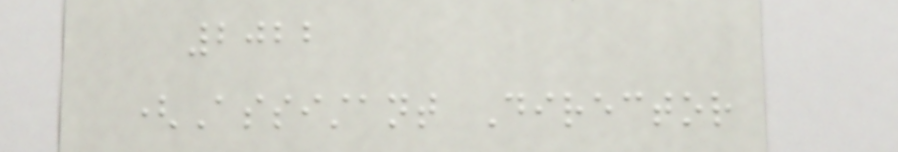2022
(Assistant Director
